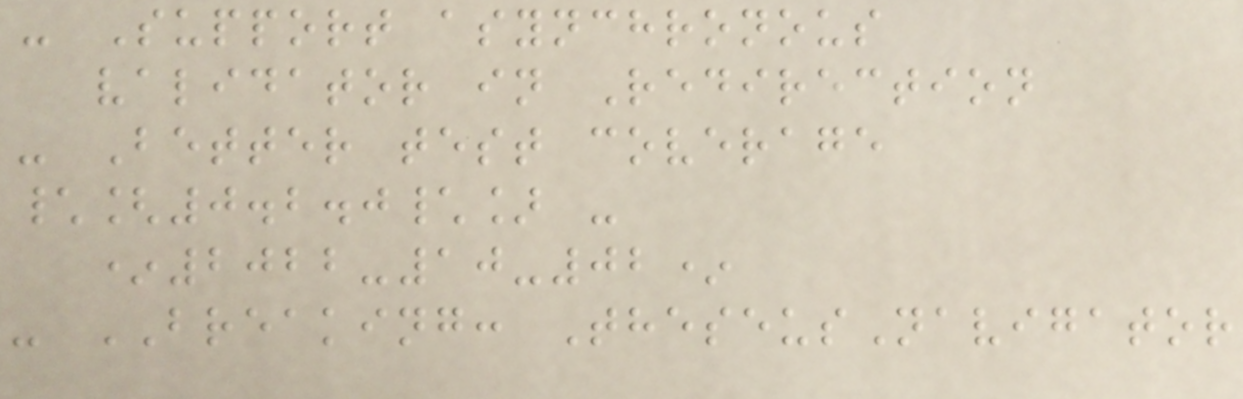- Support asynchronous
validator in Redirection
- Better test coverage
\[0.2.0\] -
*2022-10-02*
- BREAKING: TheseusNavigator
